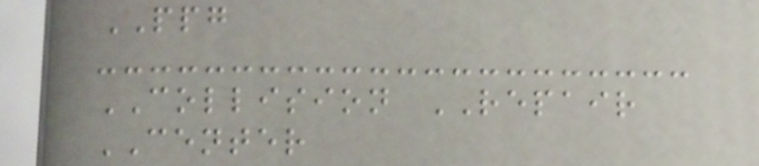PPG
COLLISION REPAIR
CENTER
